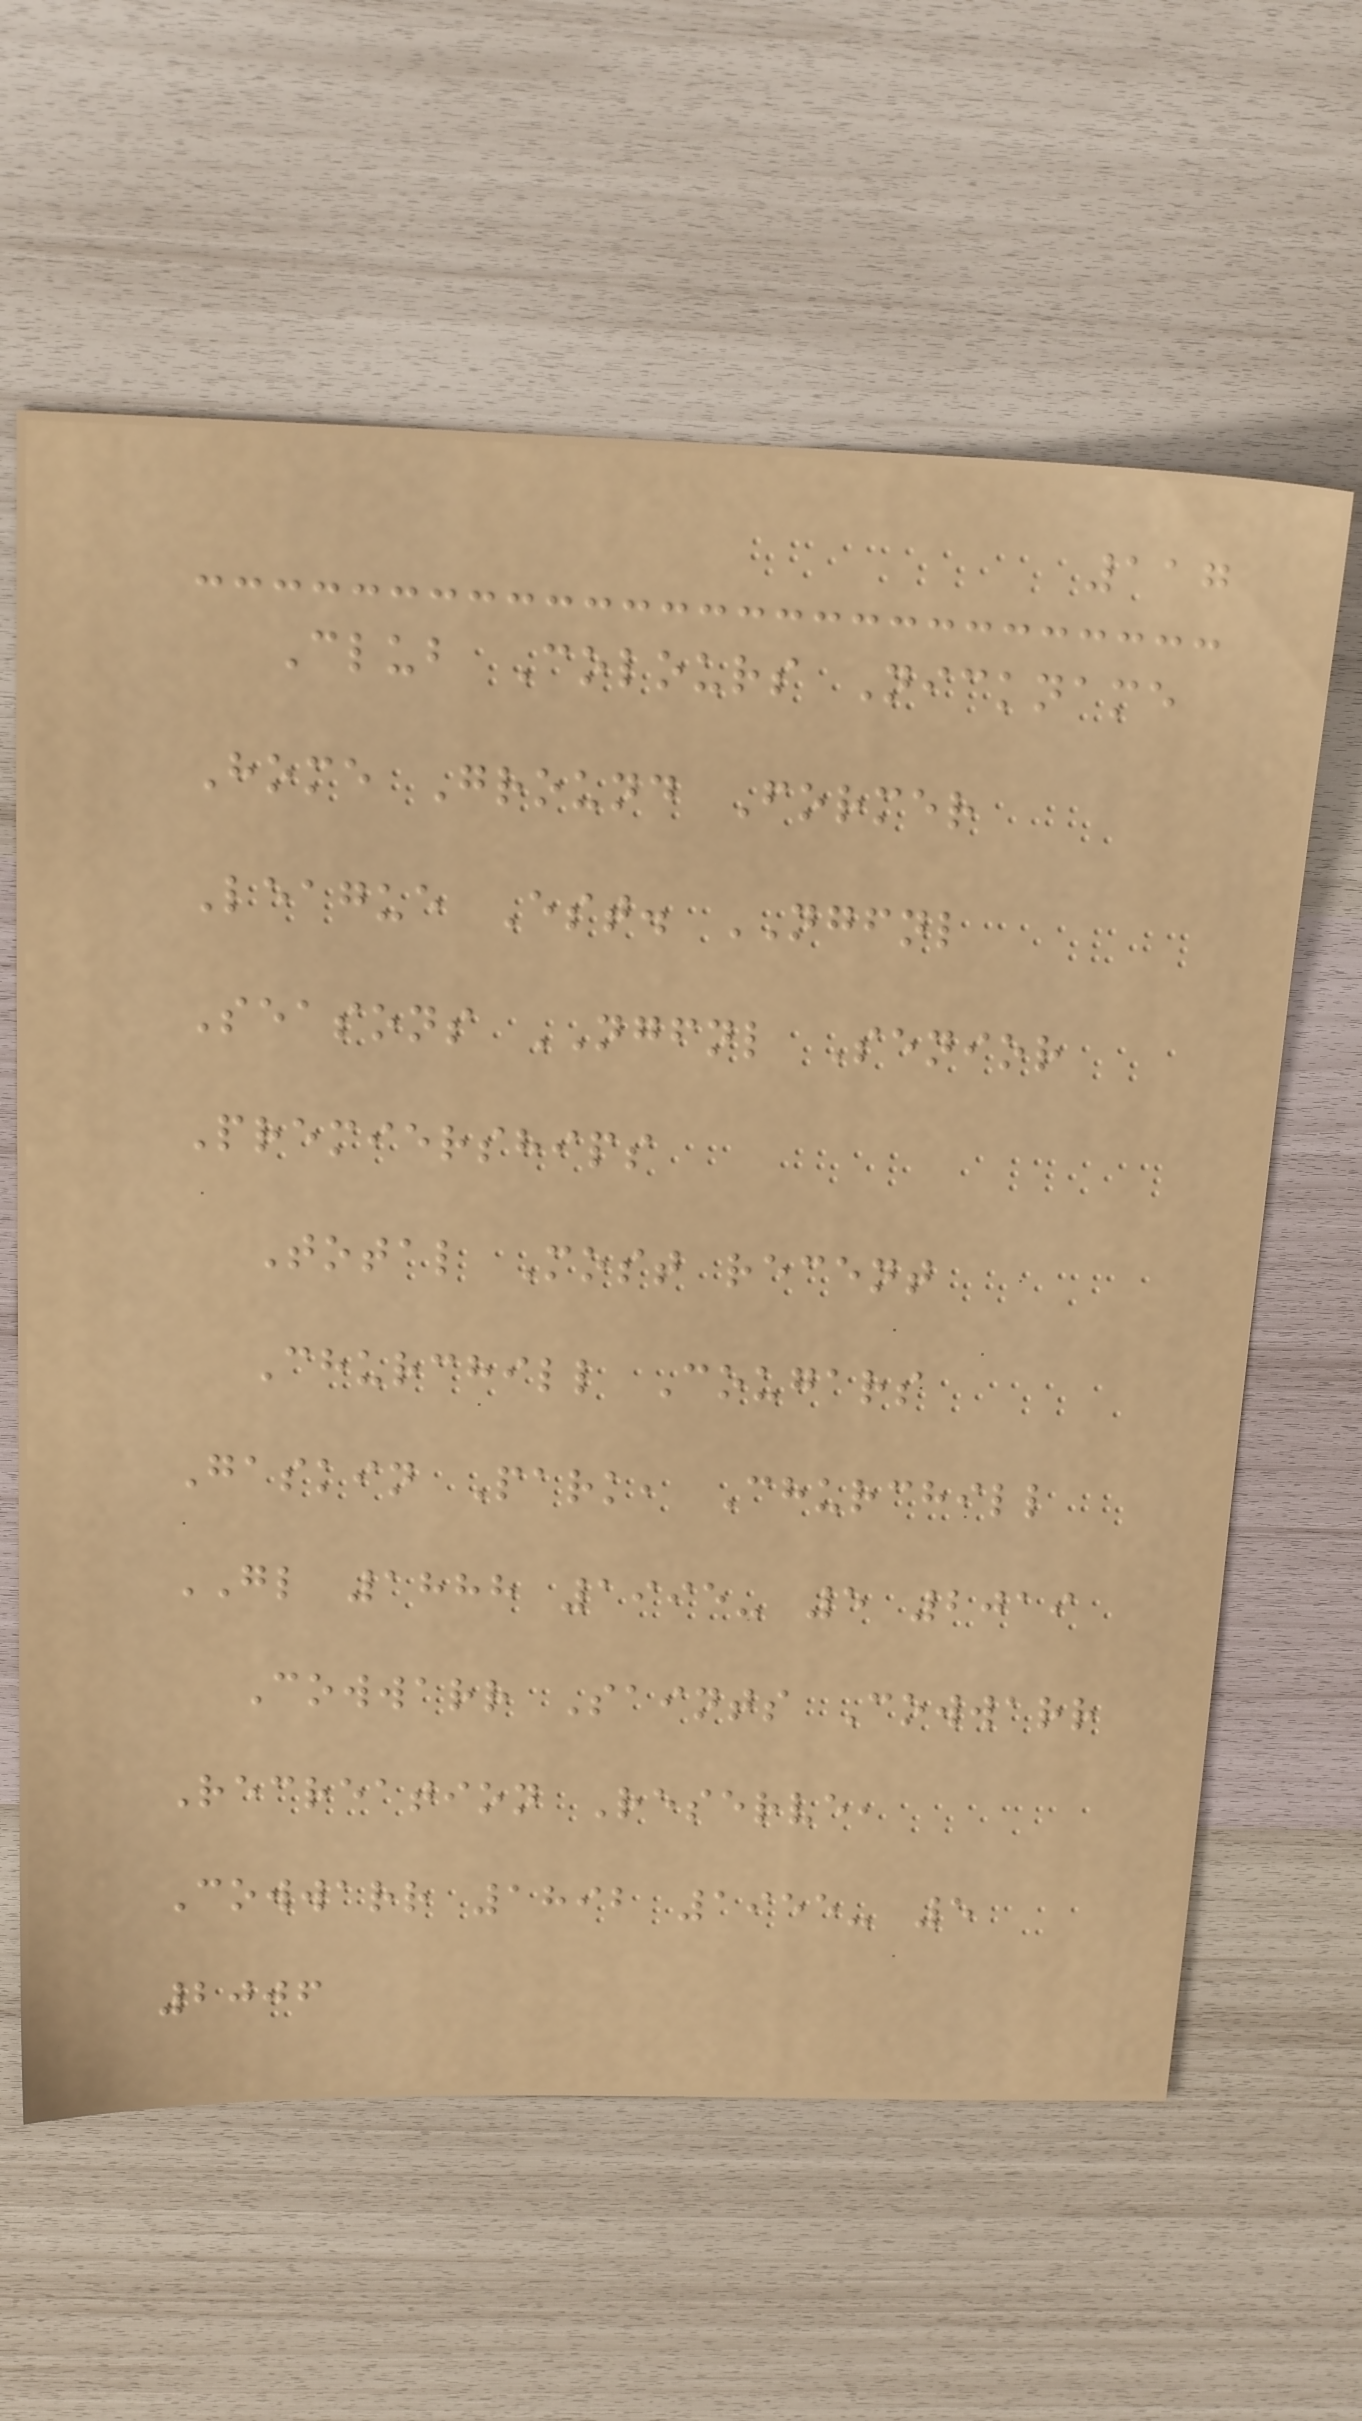117
Club Colours Nickname
Home Ground Former
League Est. NGFNL
Seasons NGFNL Senior
Premierships
Total Most recent
Churchill Cougars
Gaskin Park, Churchill
GL 1888 1995- 5 2019
Cowwarr Saints Cowwarr
Recreation Reserve,
Cowwarr 1892 1955- 5
2006
